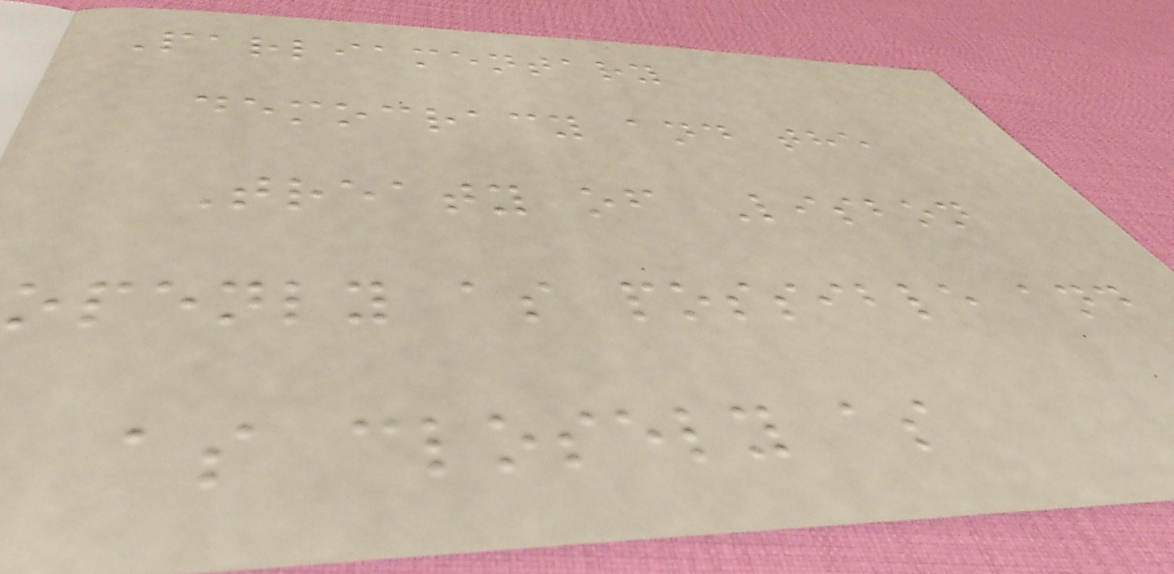Parliamentary
democracy and the
Treaty of Lisbon
openly as possible and
as closely as
